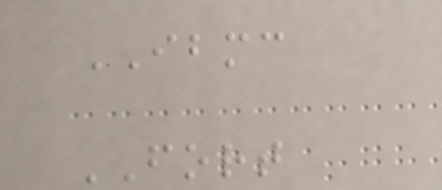IBMC
FORT
